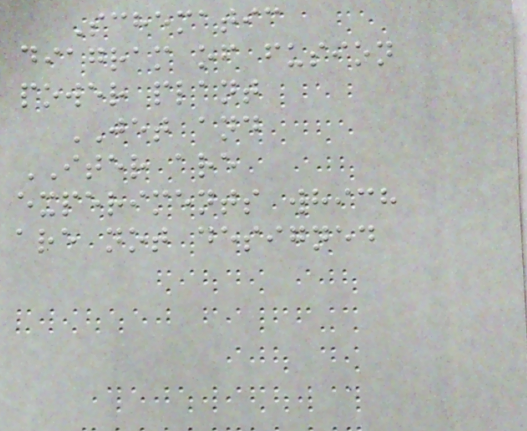Schematic
diagram of fusion
power plant
JET and
ITER are
experiments which
are not designed
